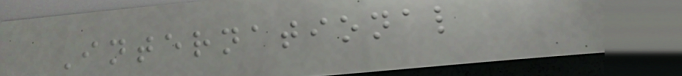International
